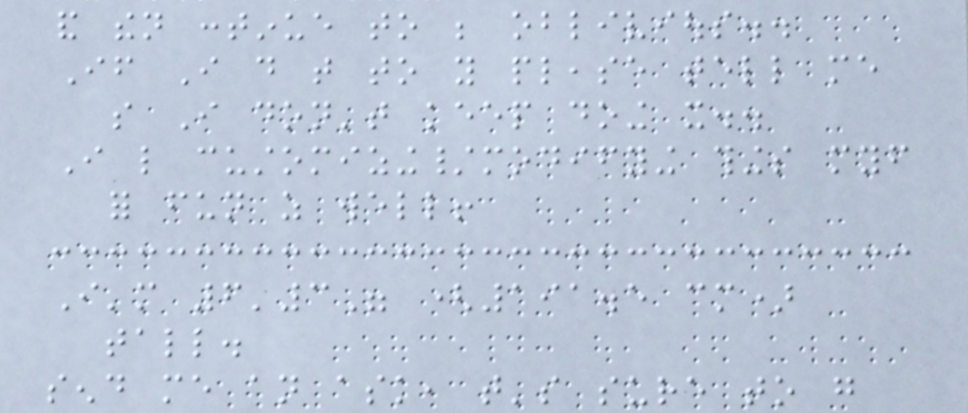and then continue to be oblivious..
If I do that to you please tell me
so I don't keep doing it..
I like customizing/modifying things myself
for fun as well!
I'm 6'3" (191.5 cm)
tall.
send me an ask, that's sure to go
